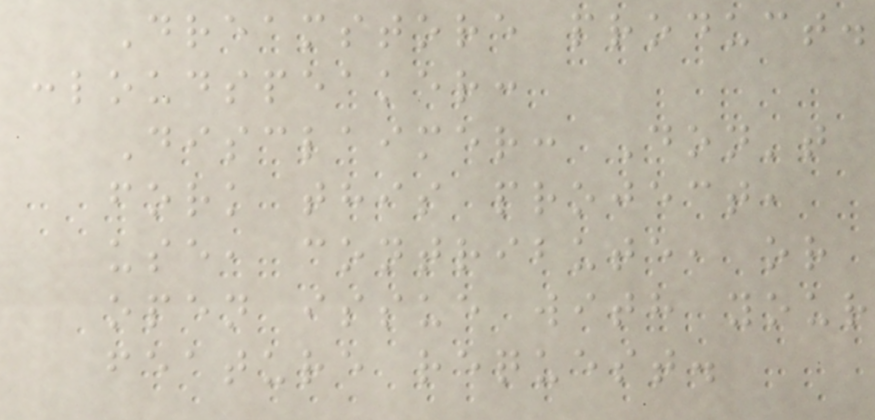Dreamstore product.
:loudspeaker:
Disclaimer: Don't
fork this project,
use, contribute, or
open issue with your
feature request.
